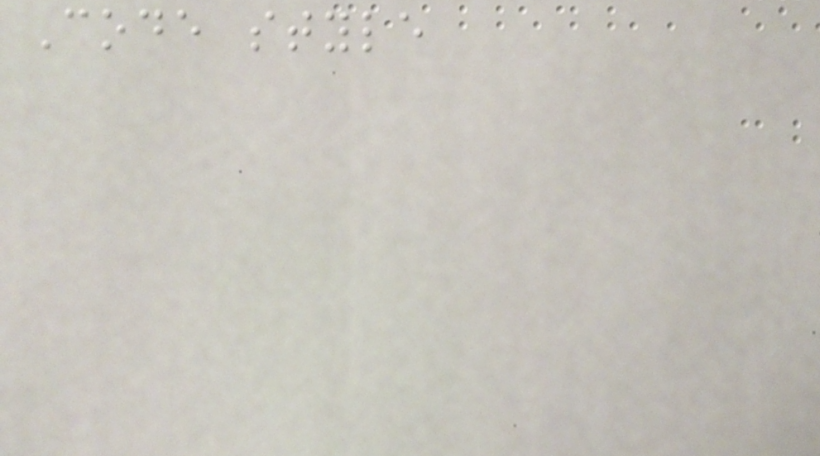Code style
